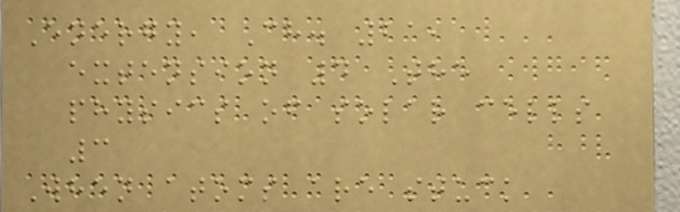Energy, Ch. 21,
extension 4 The
physics of solar cells
3
When atoms are stuck
